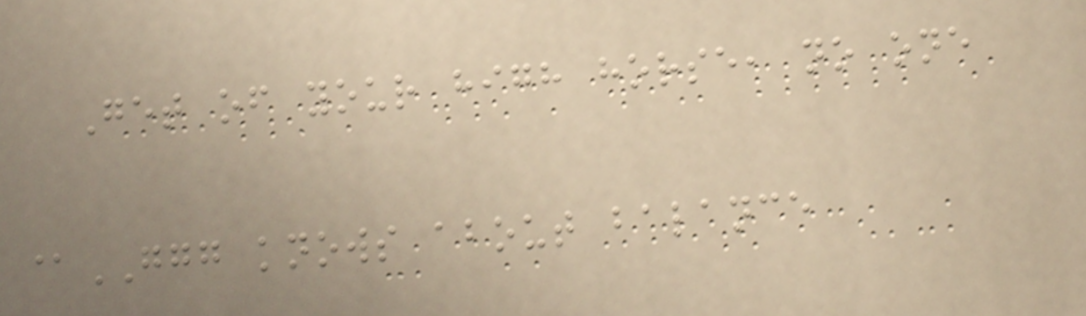Get of your high horse, no one
@GGG knows about balance
